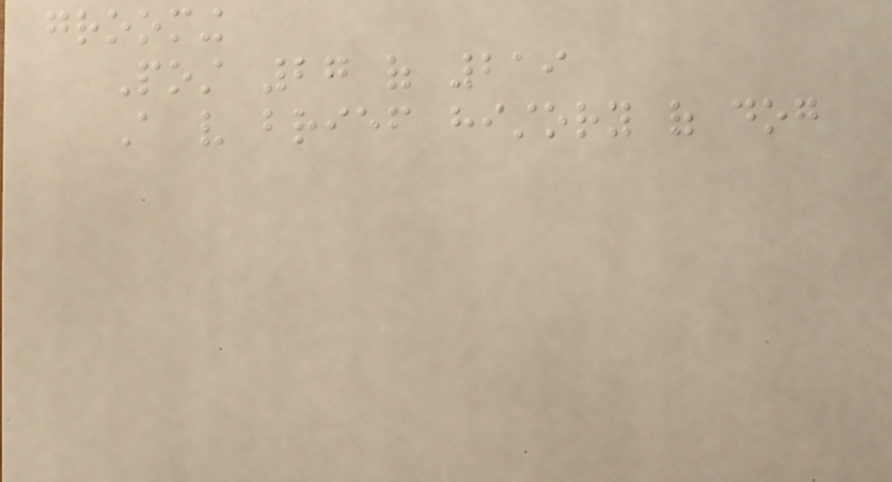grooming
Post 27 of 219
A very brief history of dog
